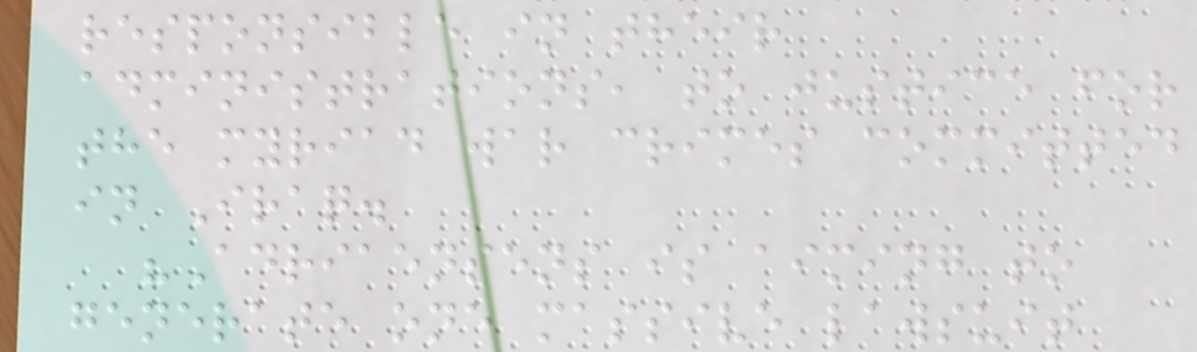responsible in their
administrations, to justice for
the myriad war crimes committed
in Iraq.
"Adriaensens is aiming to
generate one massive lawsuit
